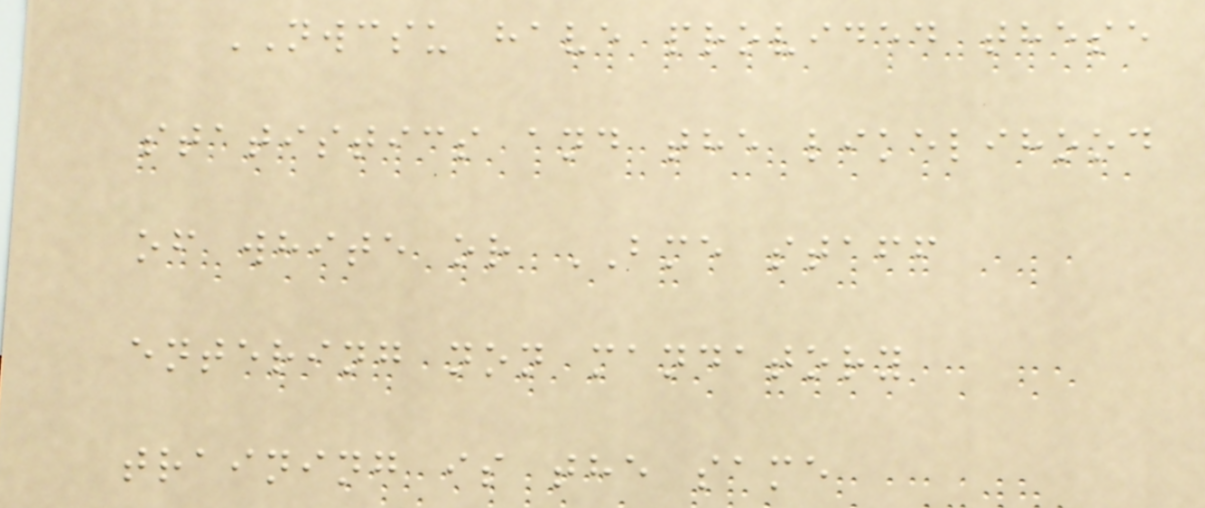NWCSU have provided these
statistics and the likelihood
of white or BME staff
entering non mandatory
training is the same
